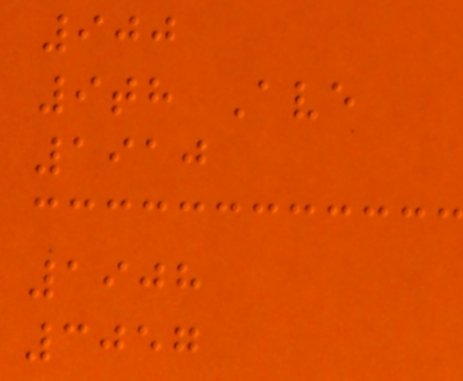900
9th Ave
1910
1908
3057
